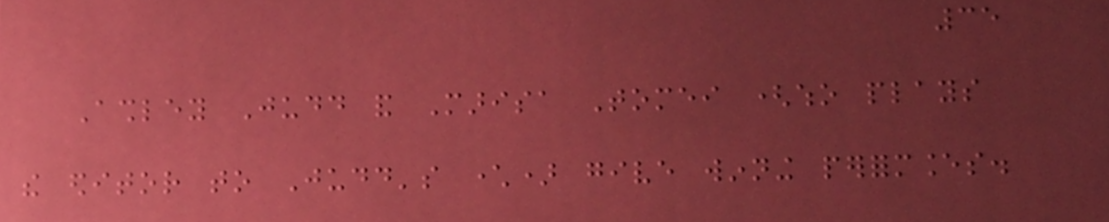35
Ashley Judd and Marisa Tomei (who plays
the editor to Judd's character) give winning performances.
